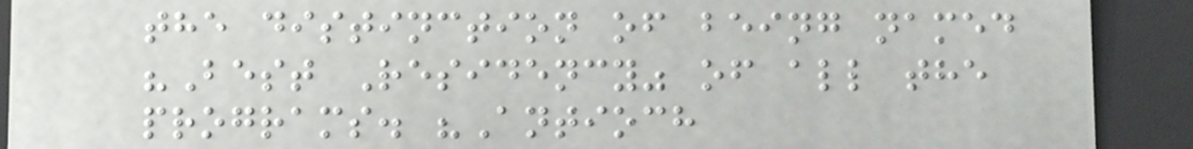the distinction of being named
"Best Residency" of all the
programs. "Antioch
